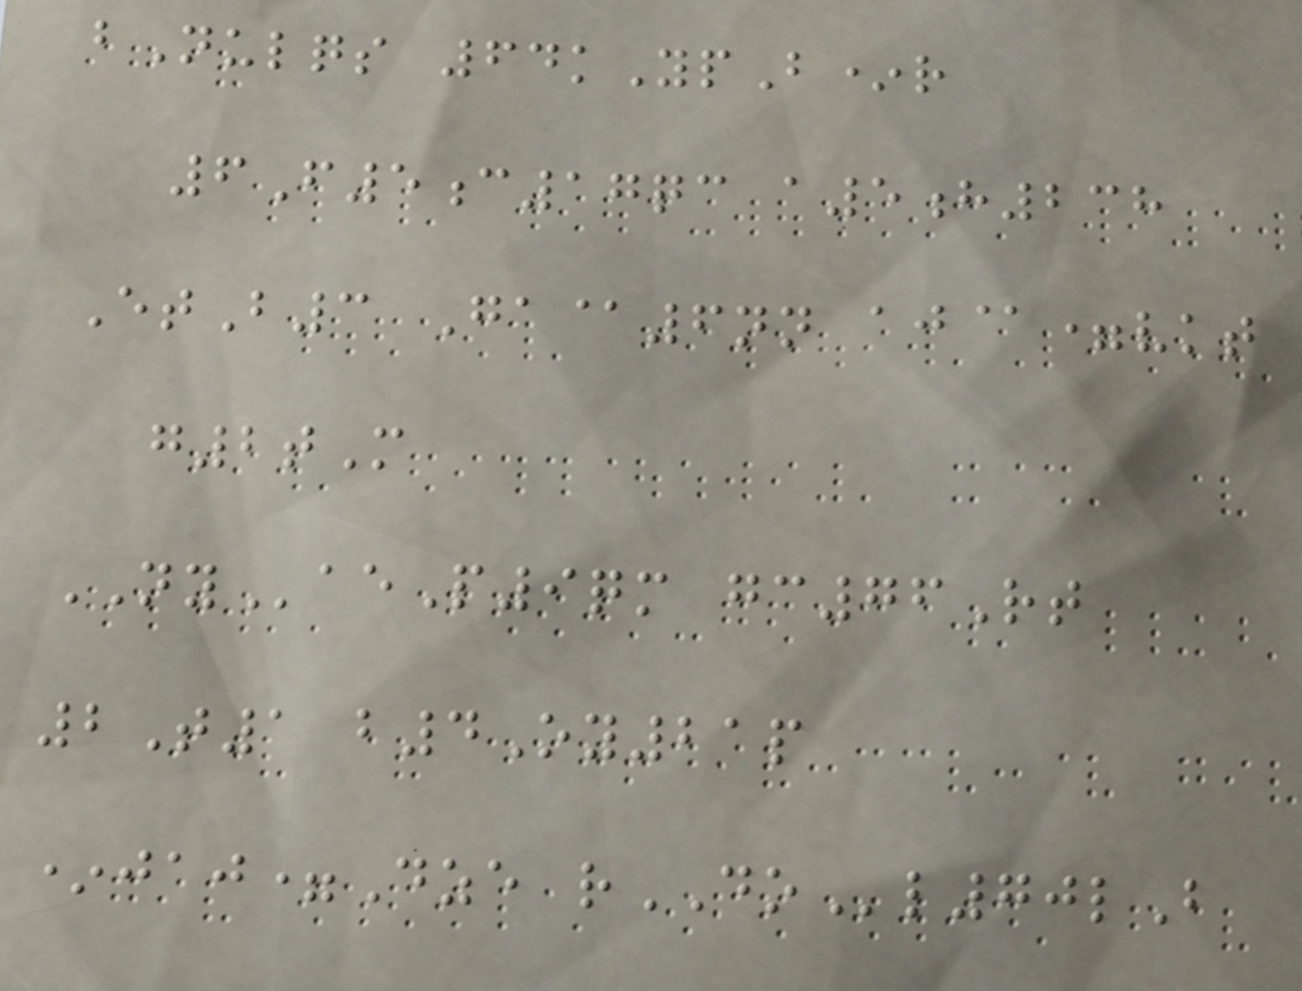bNulqs 64kYpB*r
6F5c17qc a5h238
EtB3 Ga@6nn aj@=vkt
g2tM
NYaeP9qm gc76Rt
2T1 b4Oy21p
*jaj=Dze rDOl70lB
